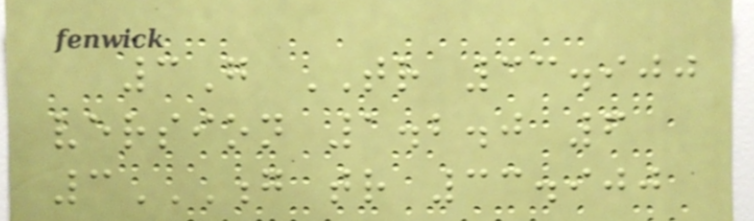3G TR 33.900
version 1.2.0 6
3G TR 33.900
